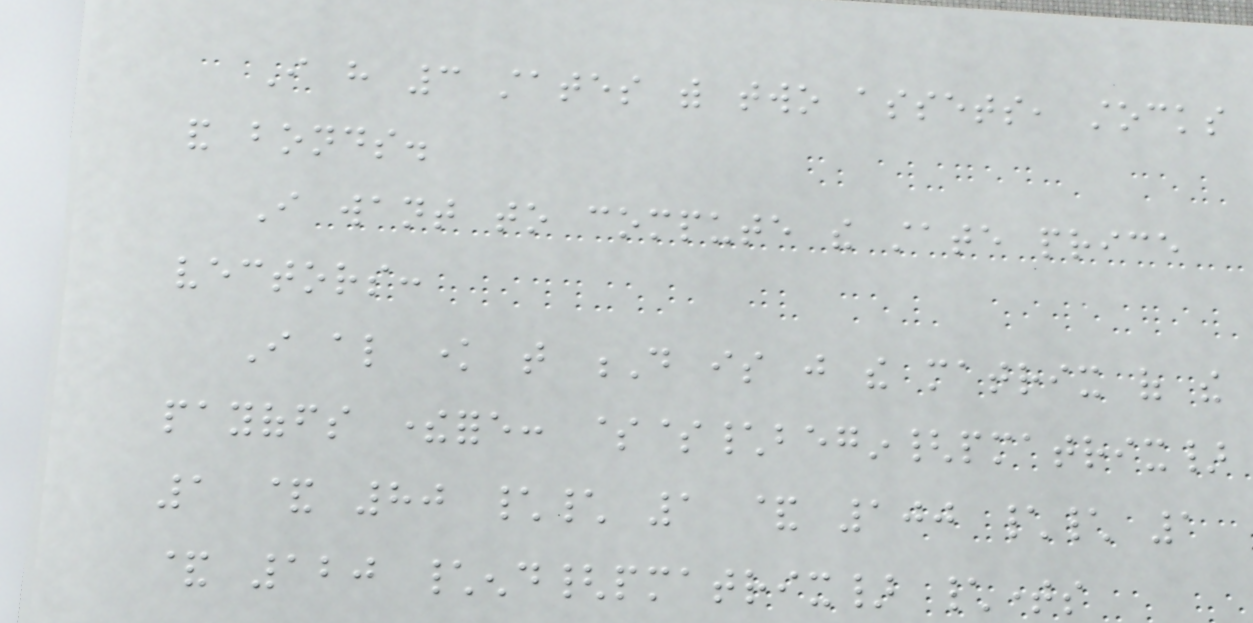I have 3 states with two assets, stocks
and bonds.
I want to compute the state price
vectors:
I also know that D is just the matrix of the
payoffs therefore: $$\begin{pmatrix}
1 & 80 \\ 1 & 100 \\ 1
& 120 \end{pmatrix} \times
